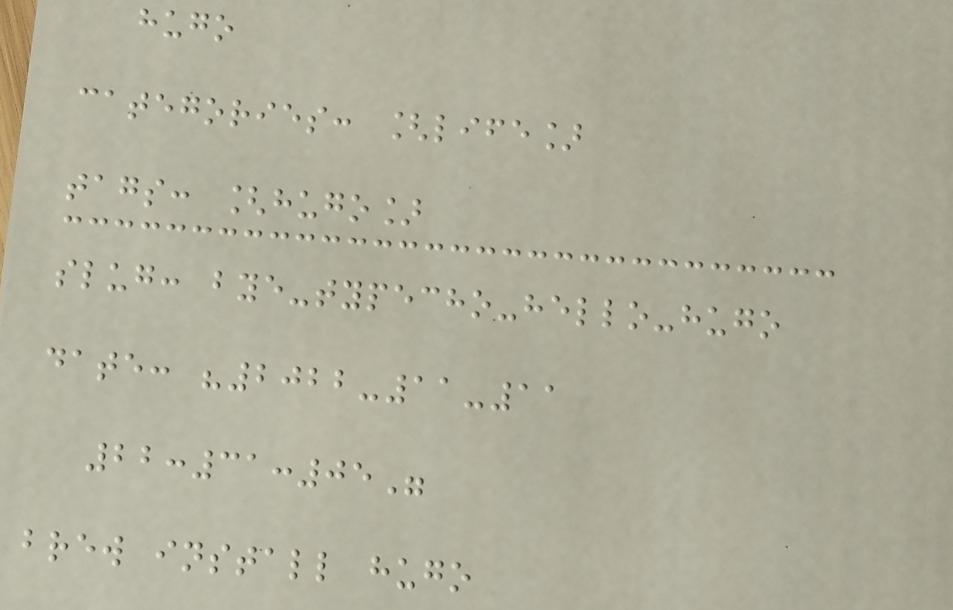hugo
categories: [life]
tags: [hugo]
slug: bye-typecho-hello-hugo
date: "2022-11-11
22:31:05"
brew install hugo
